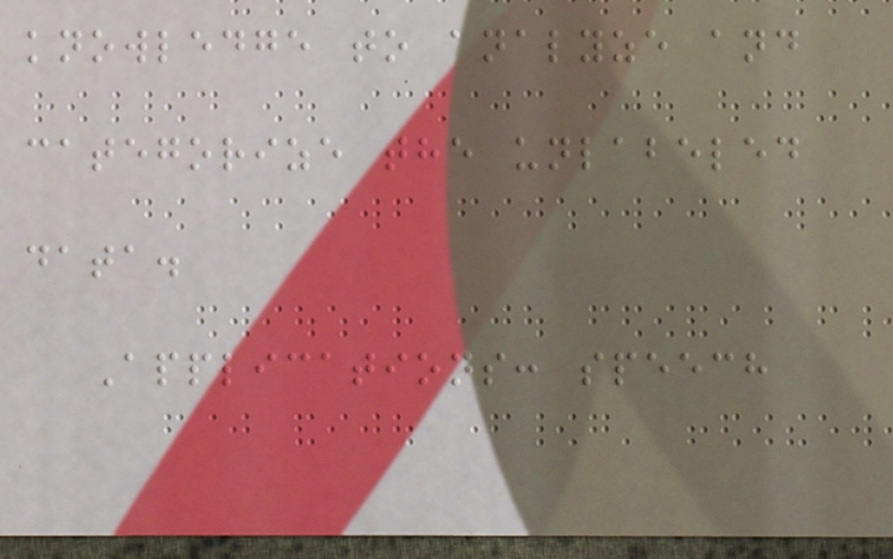knowledge to analyze and
categorize the unlabeled
data.
Applications: speech
